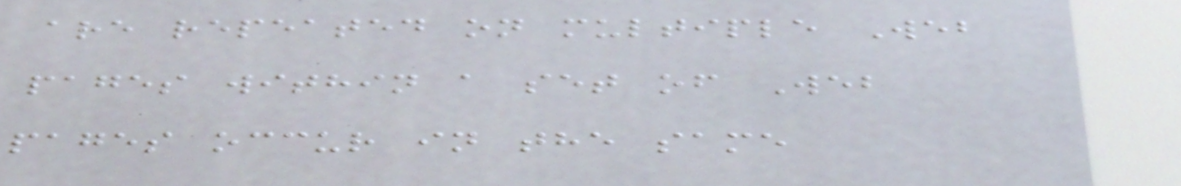are repeated on multiple Web
pages within a set of Web
pages occur in the same
